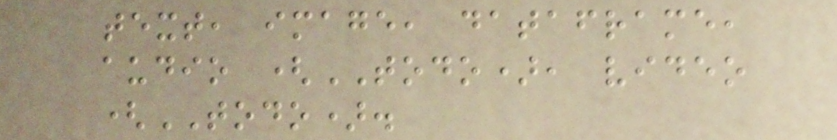text, image, dataframe,
audio (TODO), video
(TODO).
